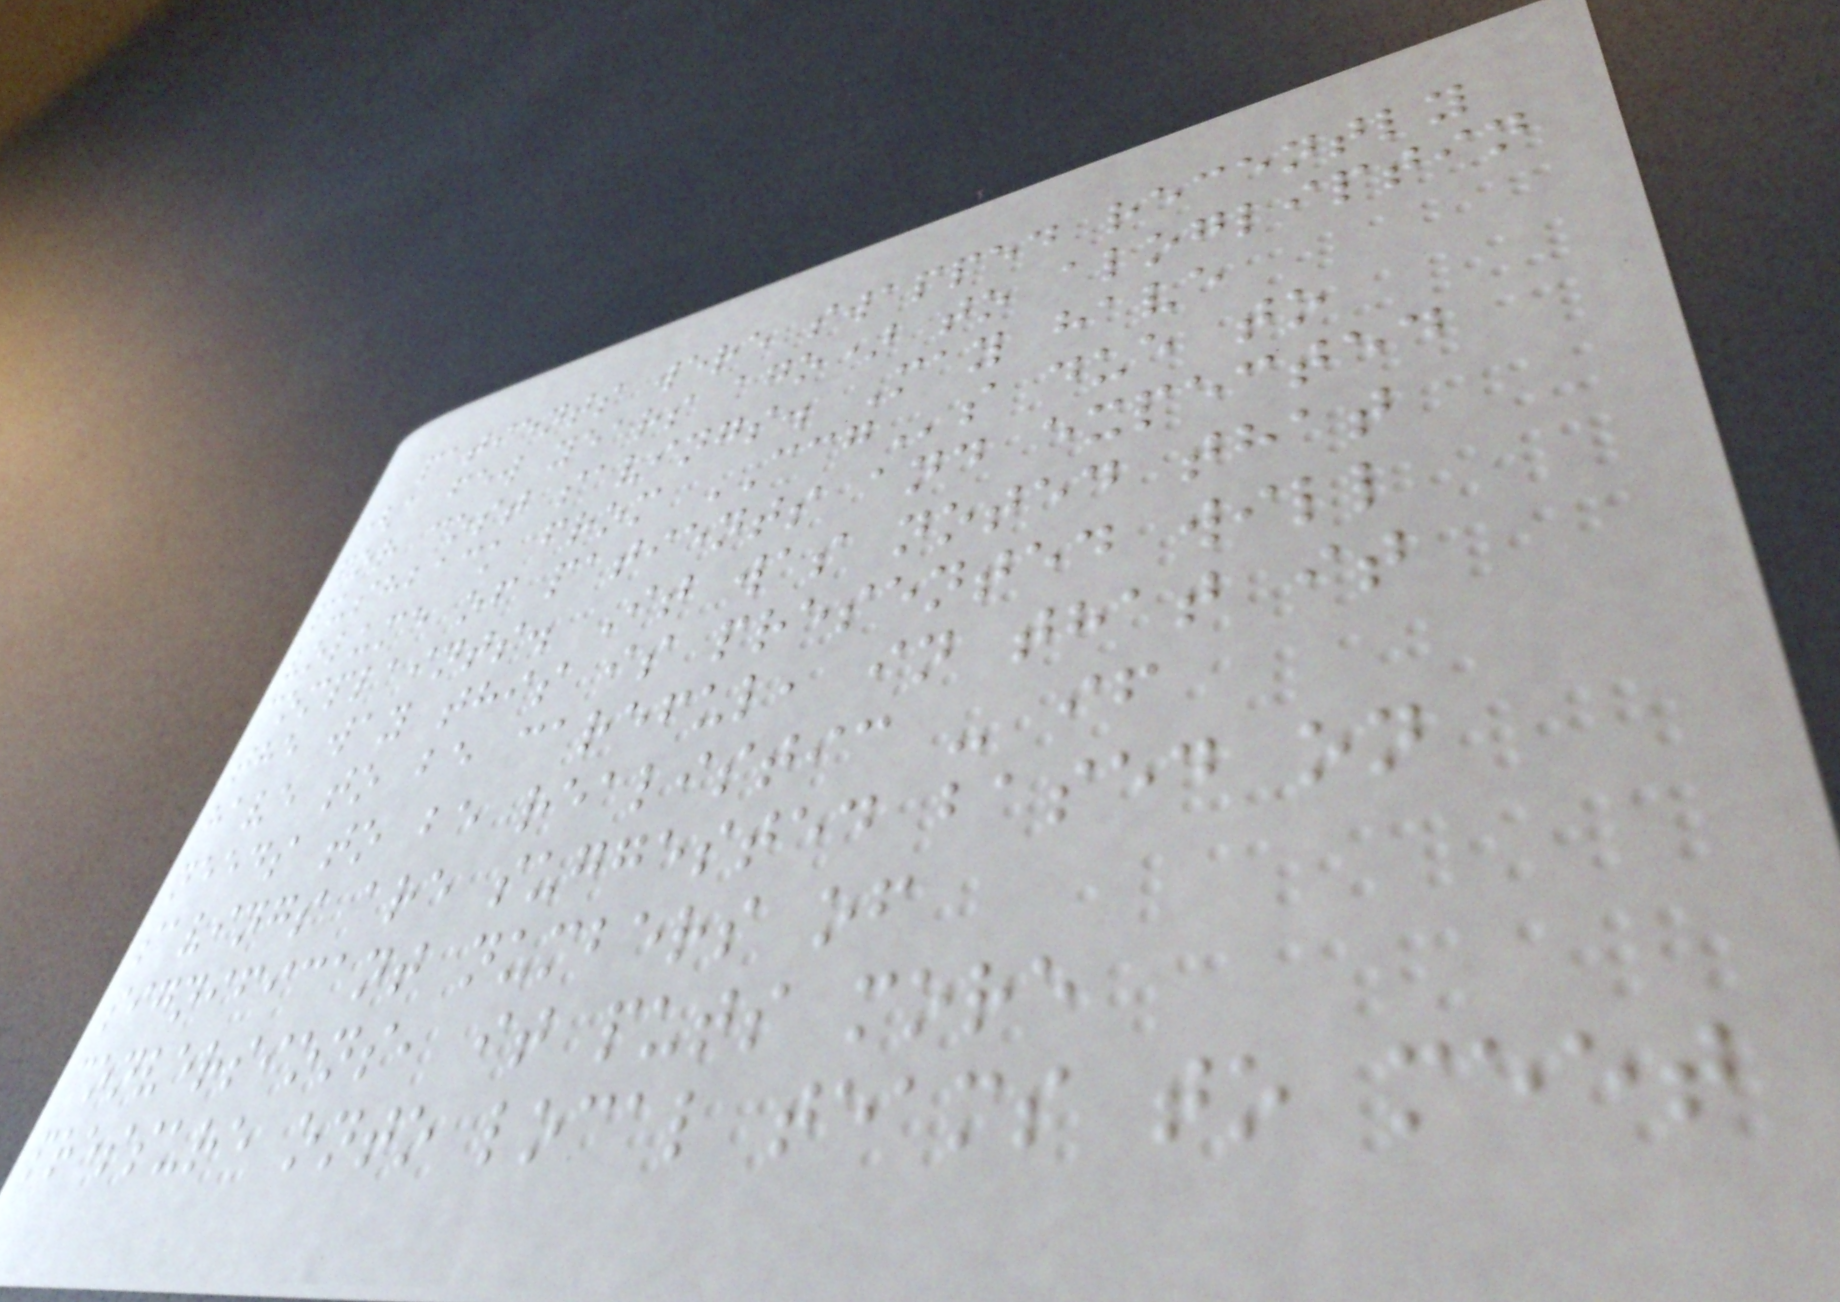patients were swapped recently
(a few years ago) to alogliptin
for cost savings. May have
pushback from CCGs due to
volume of patients and expected
complaints. It was noted that
the way this is presented will
have to be careful, in that it
needs to be realistic - if
savings are suggested based on
significant numbers of
conversions, it puts more
pressure onto local teams to meet
